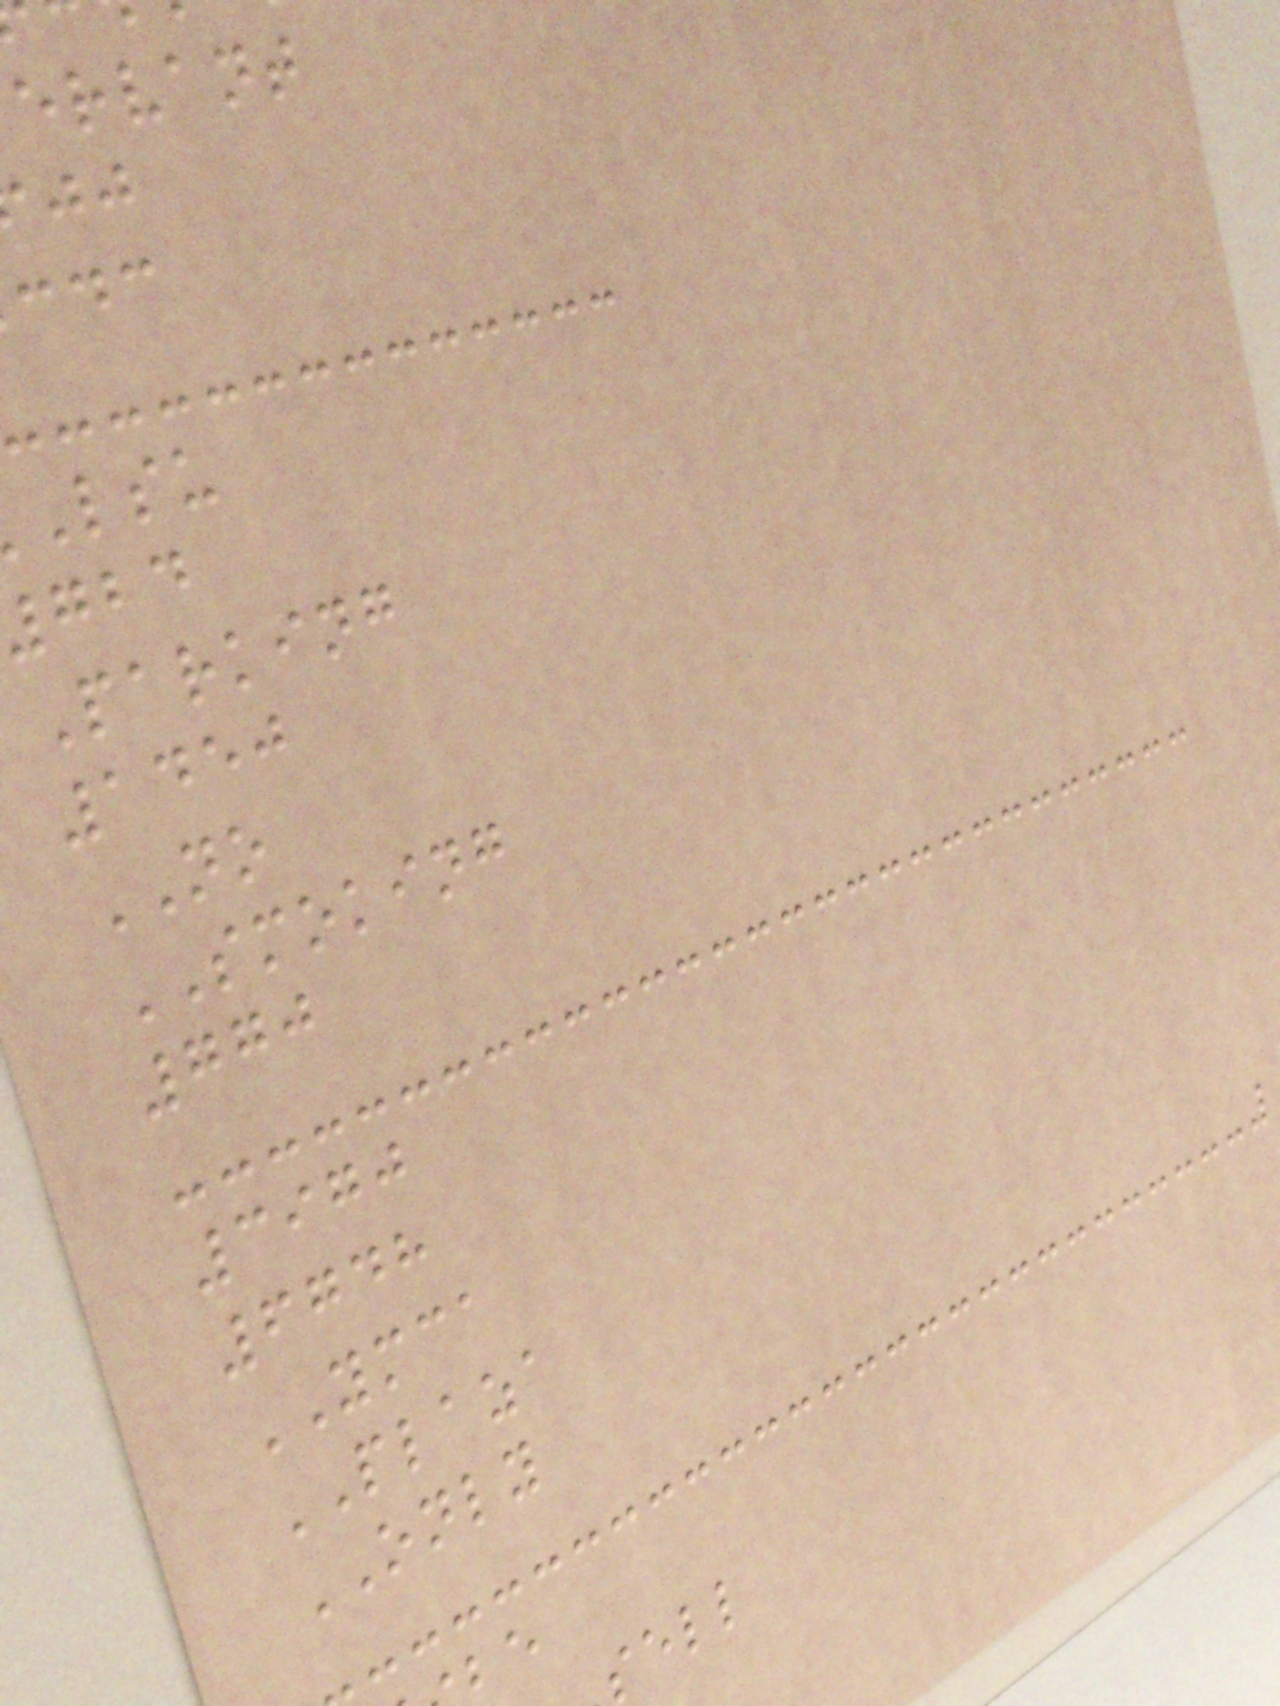ervant
Parking
1450
NO
SMOKING
770
3970
6748
YMCA
PLAZA
ONLY
sell
